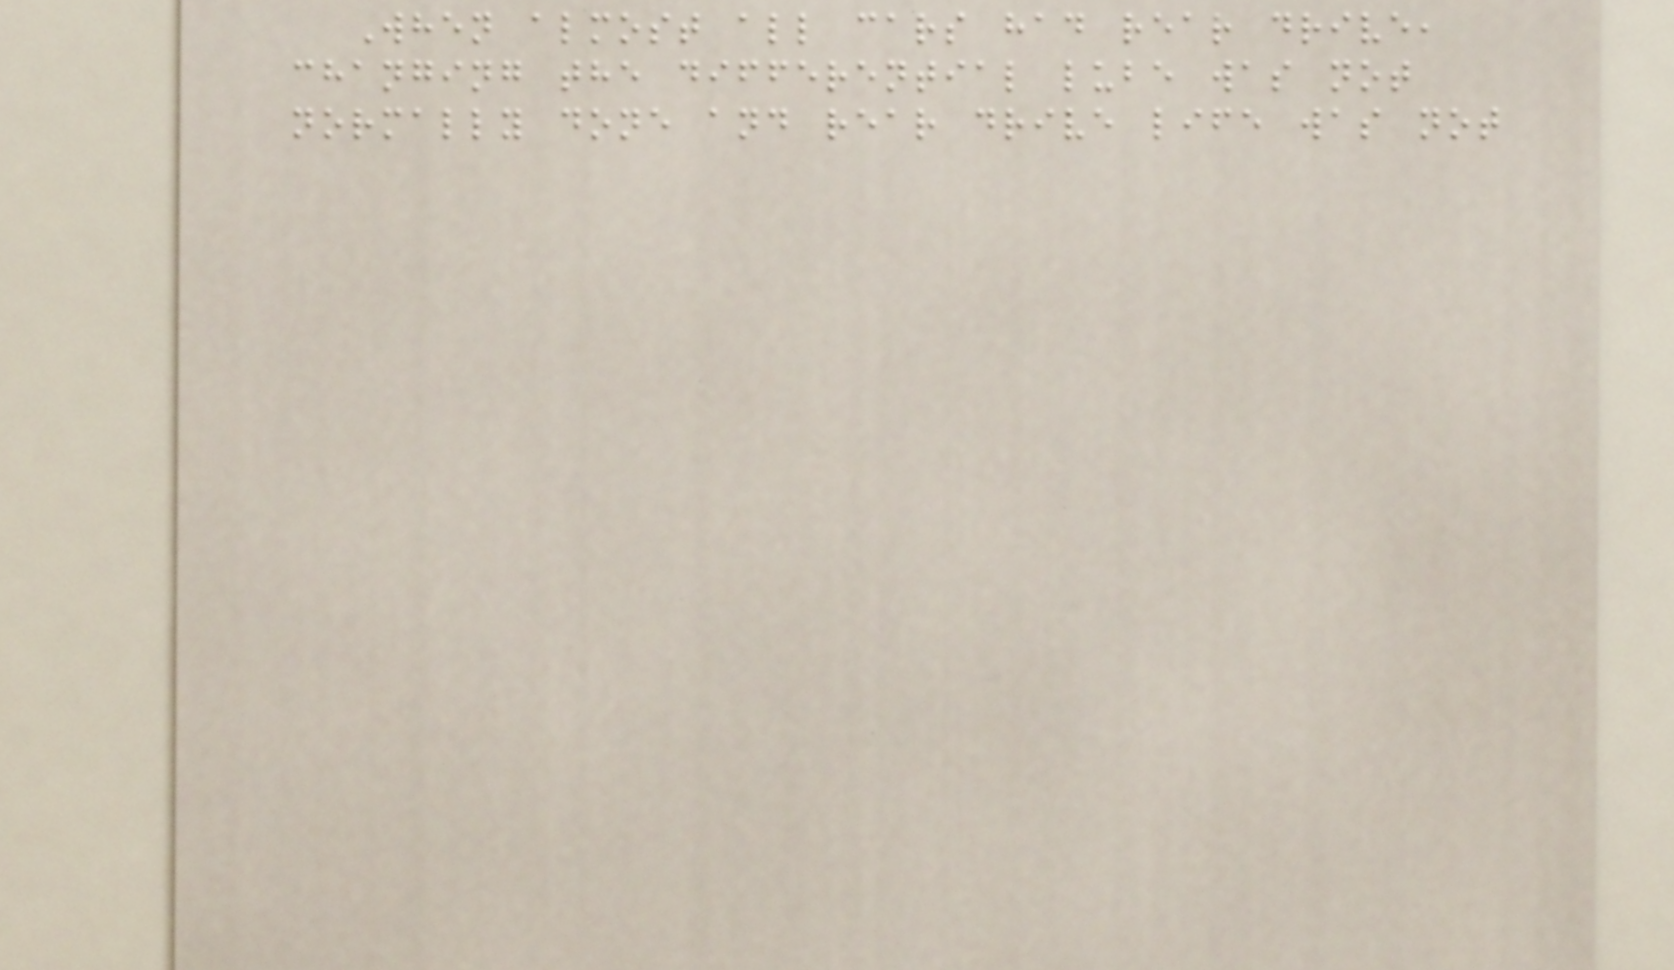When almost all cars had rear drive,
changing the differential lube was not
normally done and rear drive life was not
